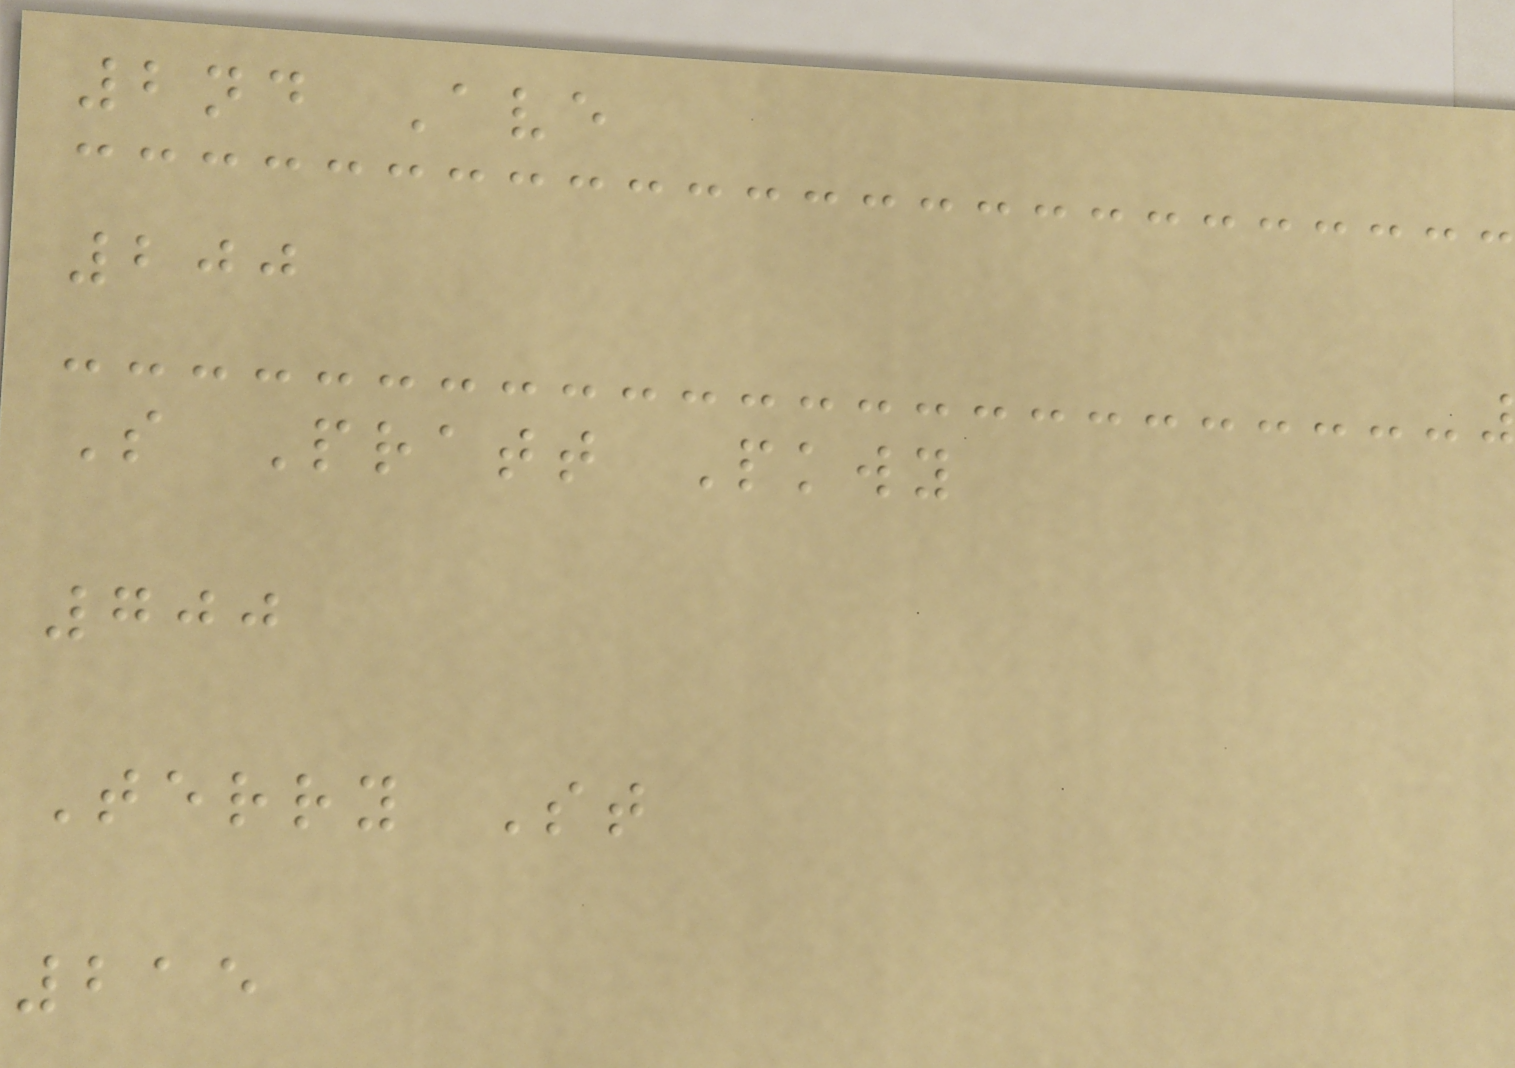2nd Ave
200
S Pratt Pkwy
700
Terry St
215
